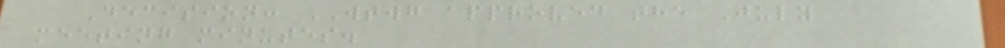Decision: WTWG approved the July
meeting minutes.
